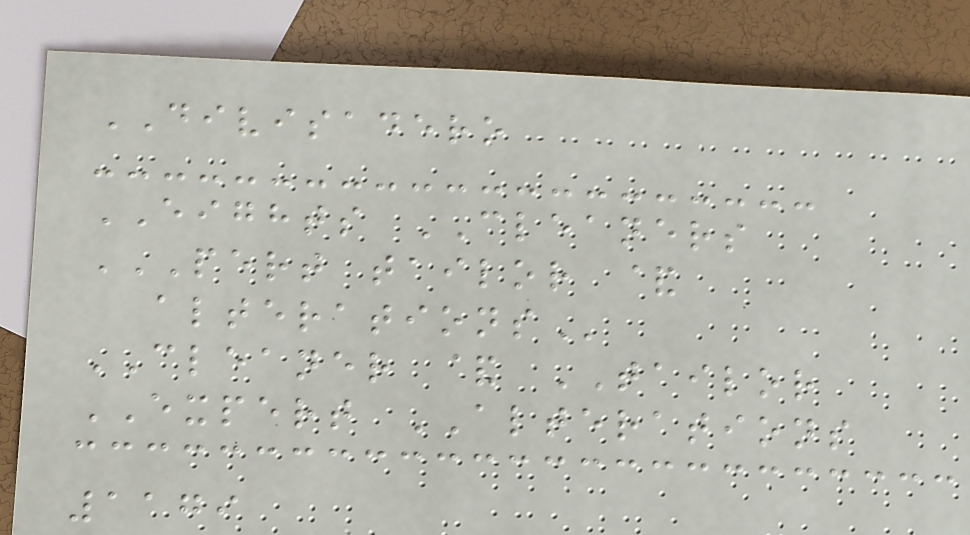DIVISADERO
EIGHTS CLEANERS
PERT TAILOR &
ALTERATIONS
CLEANER & TAILOR
EXPERT ALTERATIONS
1179
